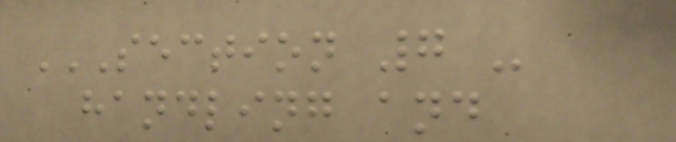SECTION 7 -
HANDLING AND
